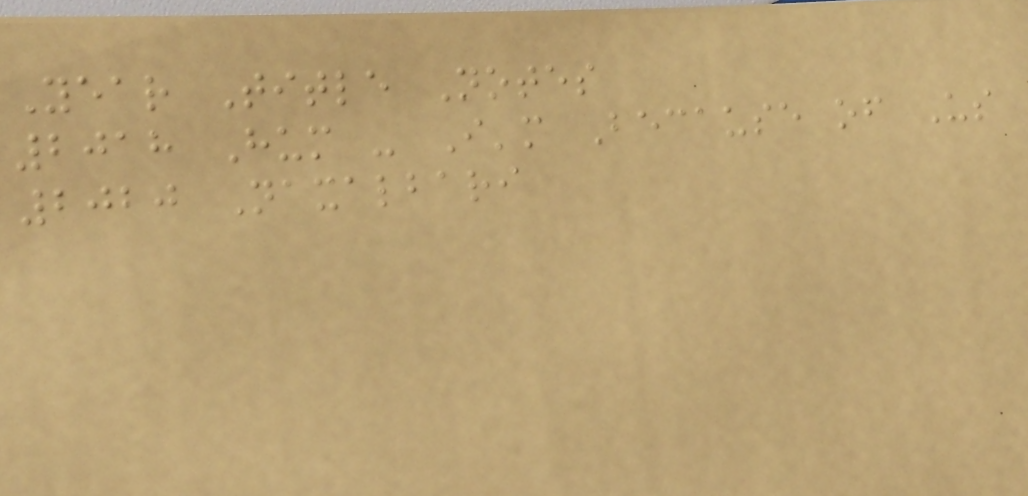Year Title Notes
2018 Hum - I'm Because of Us
2020 Naxalbari
